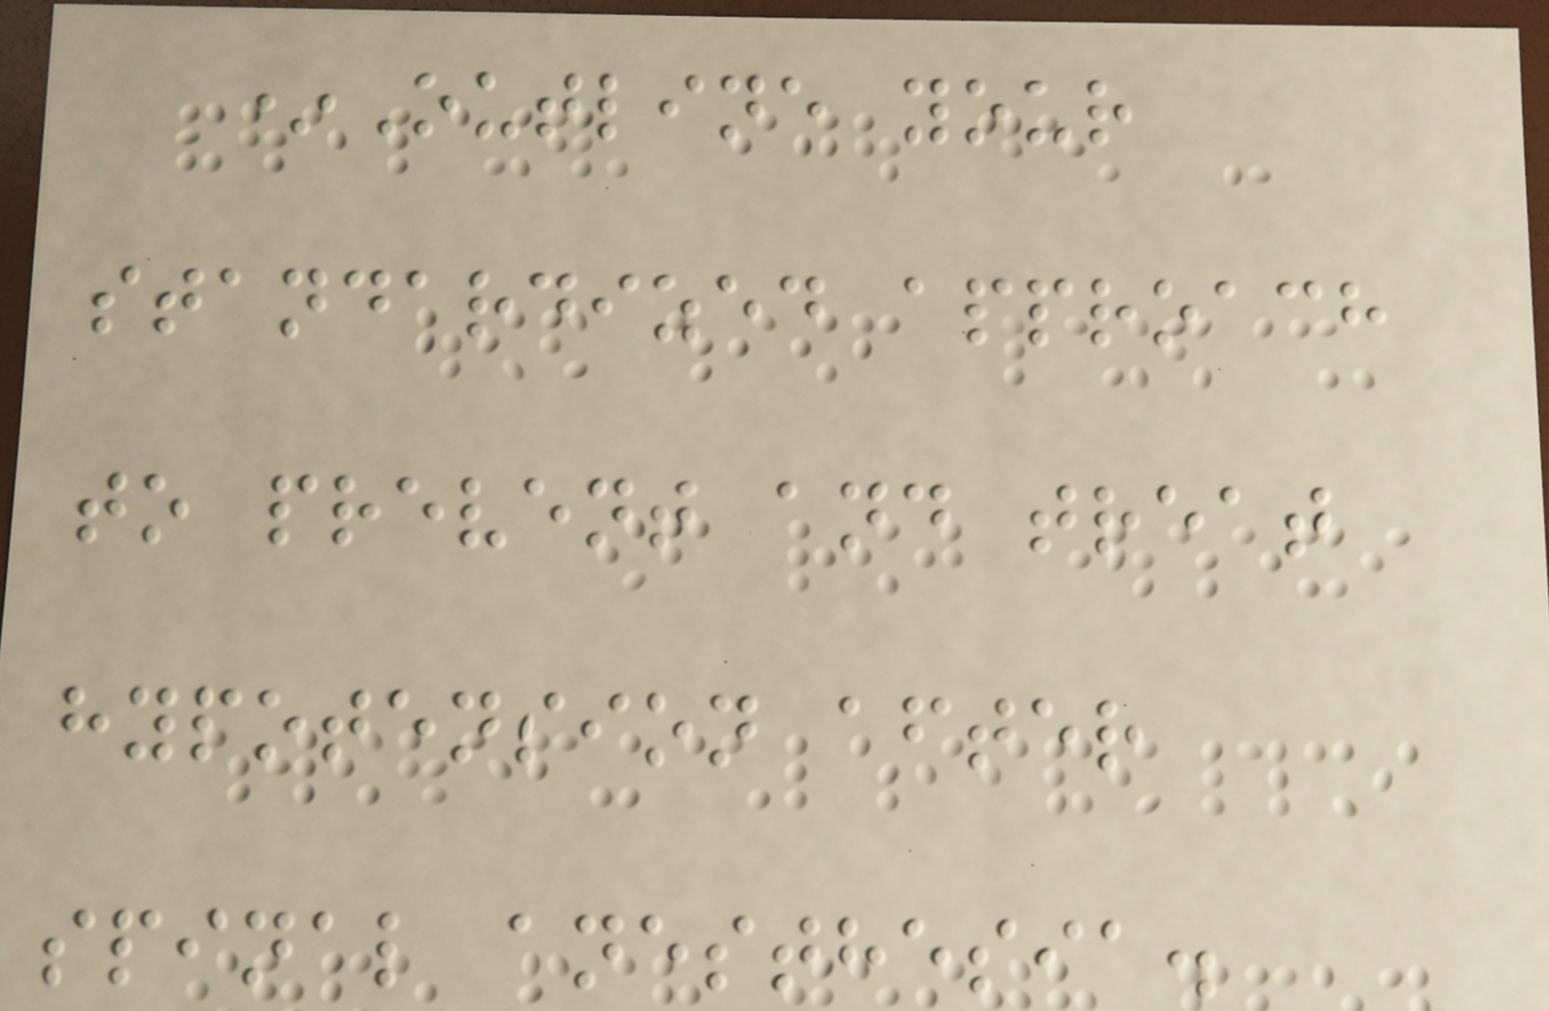*Outline your
standardized approach
to prevent and treat
hypotension after
spinal anesthesia.
